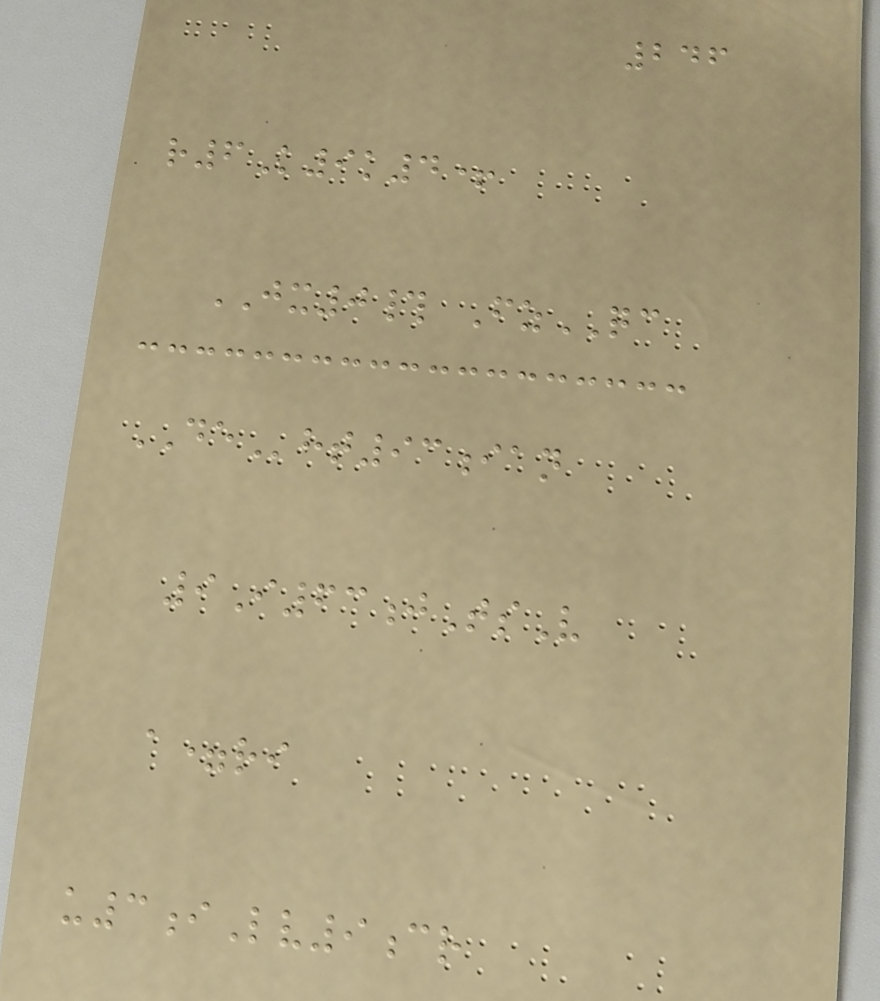246
r6K9k4+
JX0# FzQC
DEht93ian
9I63jTsV
a=ri
u3iLv9cr
